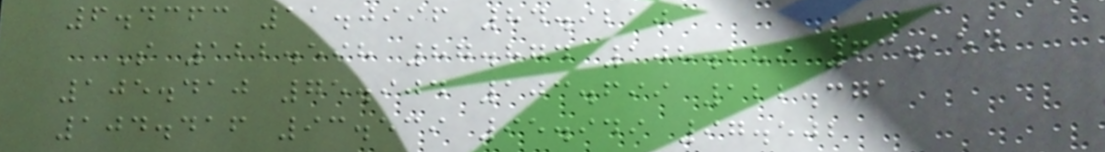6.4363 11.0996 84.9210
S 122.598 87.874 108.289 63.154
105.410 75.904 103.699 122.371
104.416 93.539 95.949 97.502
